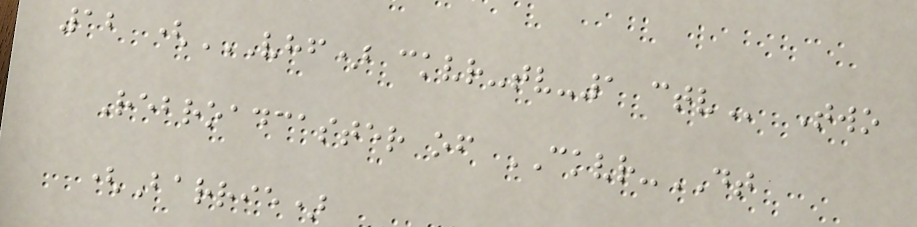12 (VHF) CKVR-TV-1 CTV Two
Rebroadcaster of CKVR-DT
(Barrie)
